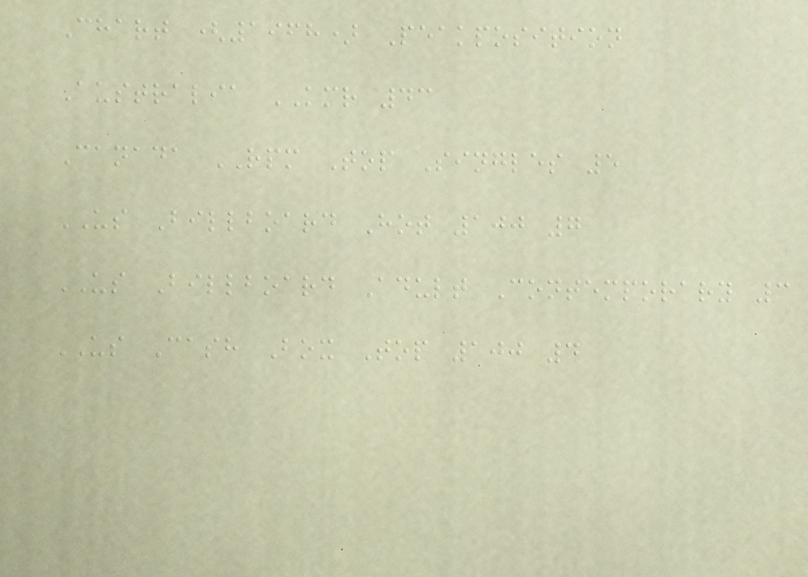Chart (1968) Peakposition
Australia KMR 43
Canada RPM Top Singles 5
US Billboard Hot 100 7
US Billboard Adult Contemporary 3
US Cash Box Top 100 4
